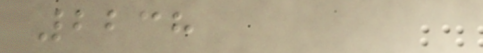2238
